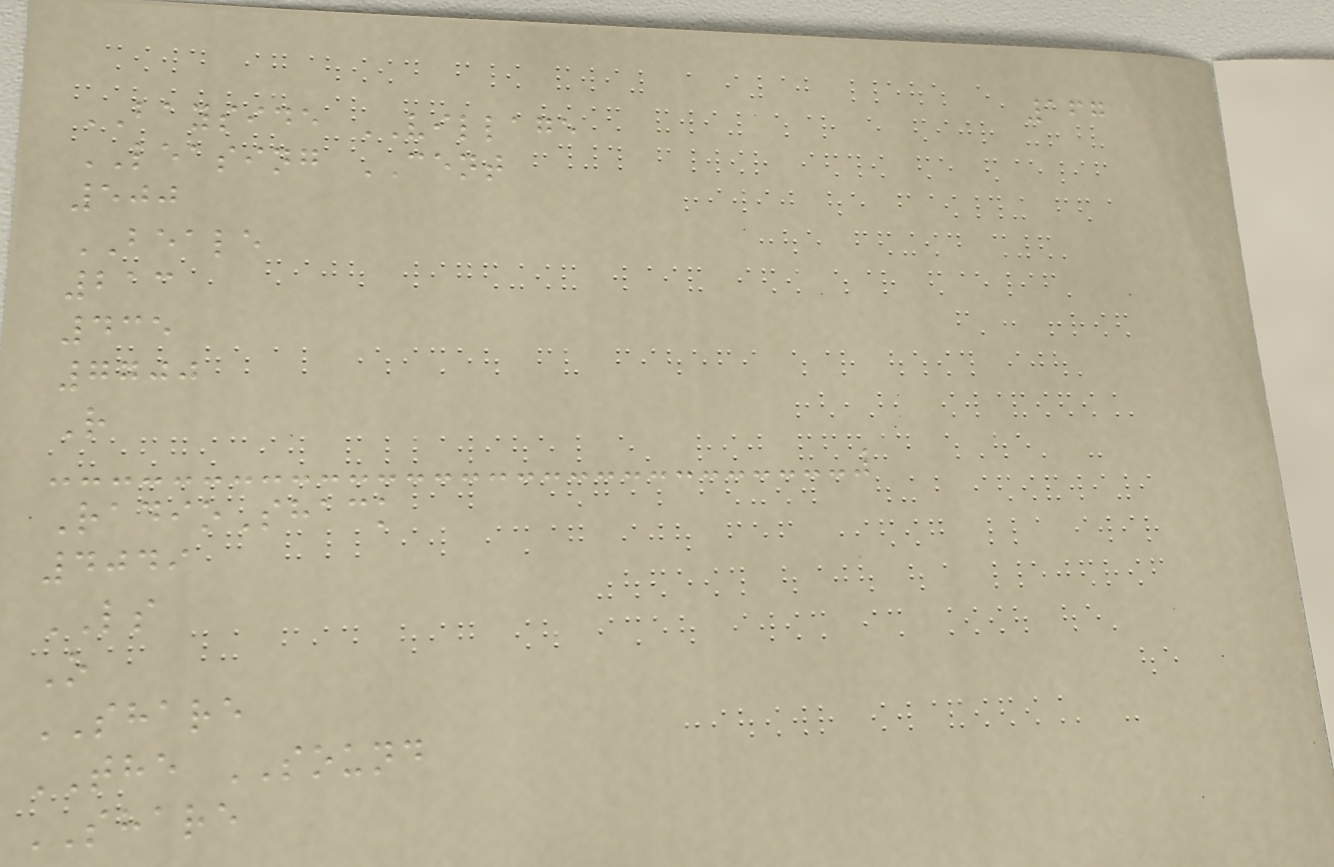167
BAYSIDE VILLAGE
LEASING CENT
500
BEALE
213
435
7700
R
RadioShack
4049
LS
O
SHARE
THE SOUND
SHARE
